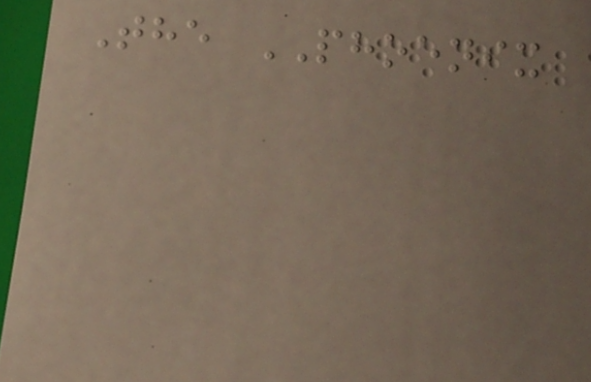The PHOENIX
